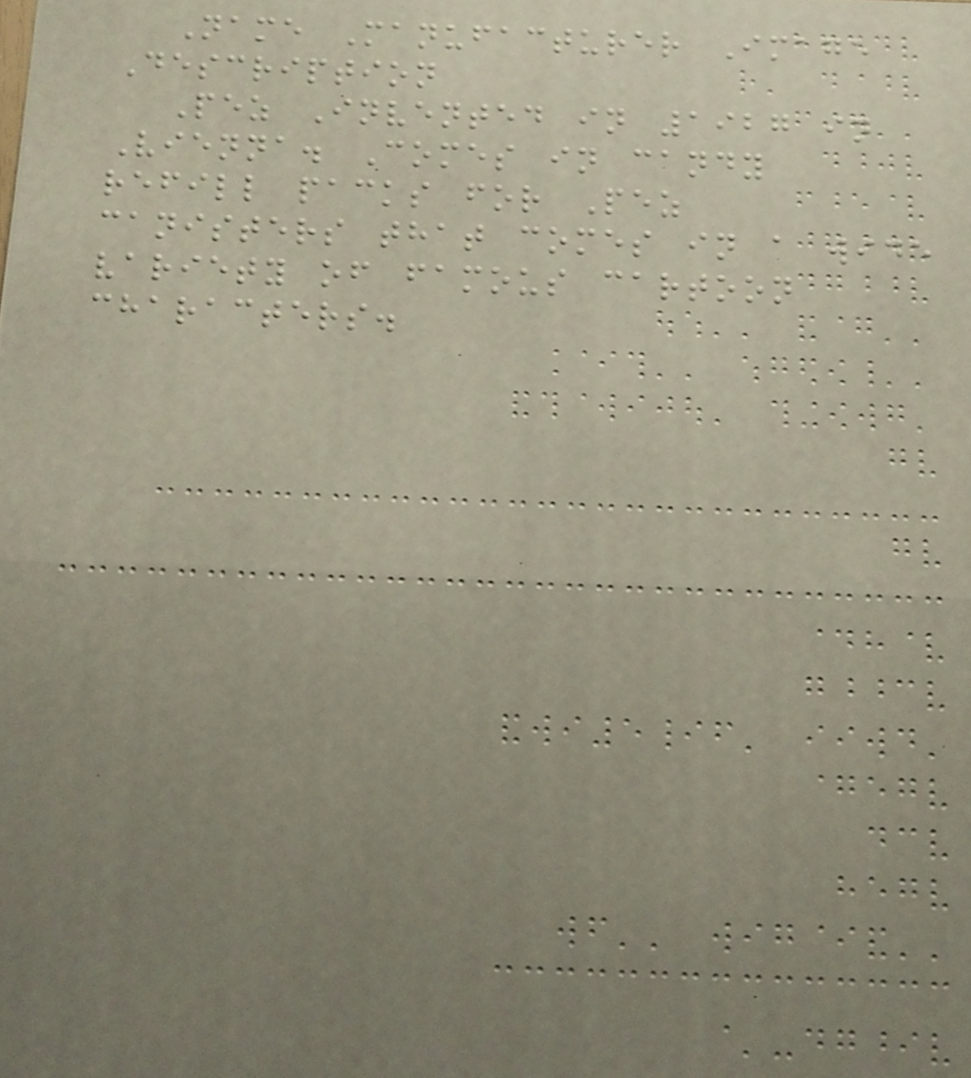Name Manufacturer Image
Description
Pez Invented in 1927 in
Vienna. Comes in candy
refill packs for Pez
canisters that comes in a wide
variety of famous cartoon
characters.
